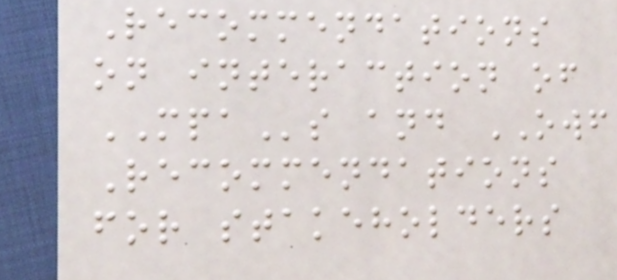Recommendations
on interaction of
MPAs and OWF
Recommendations
for stakeholders
